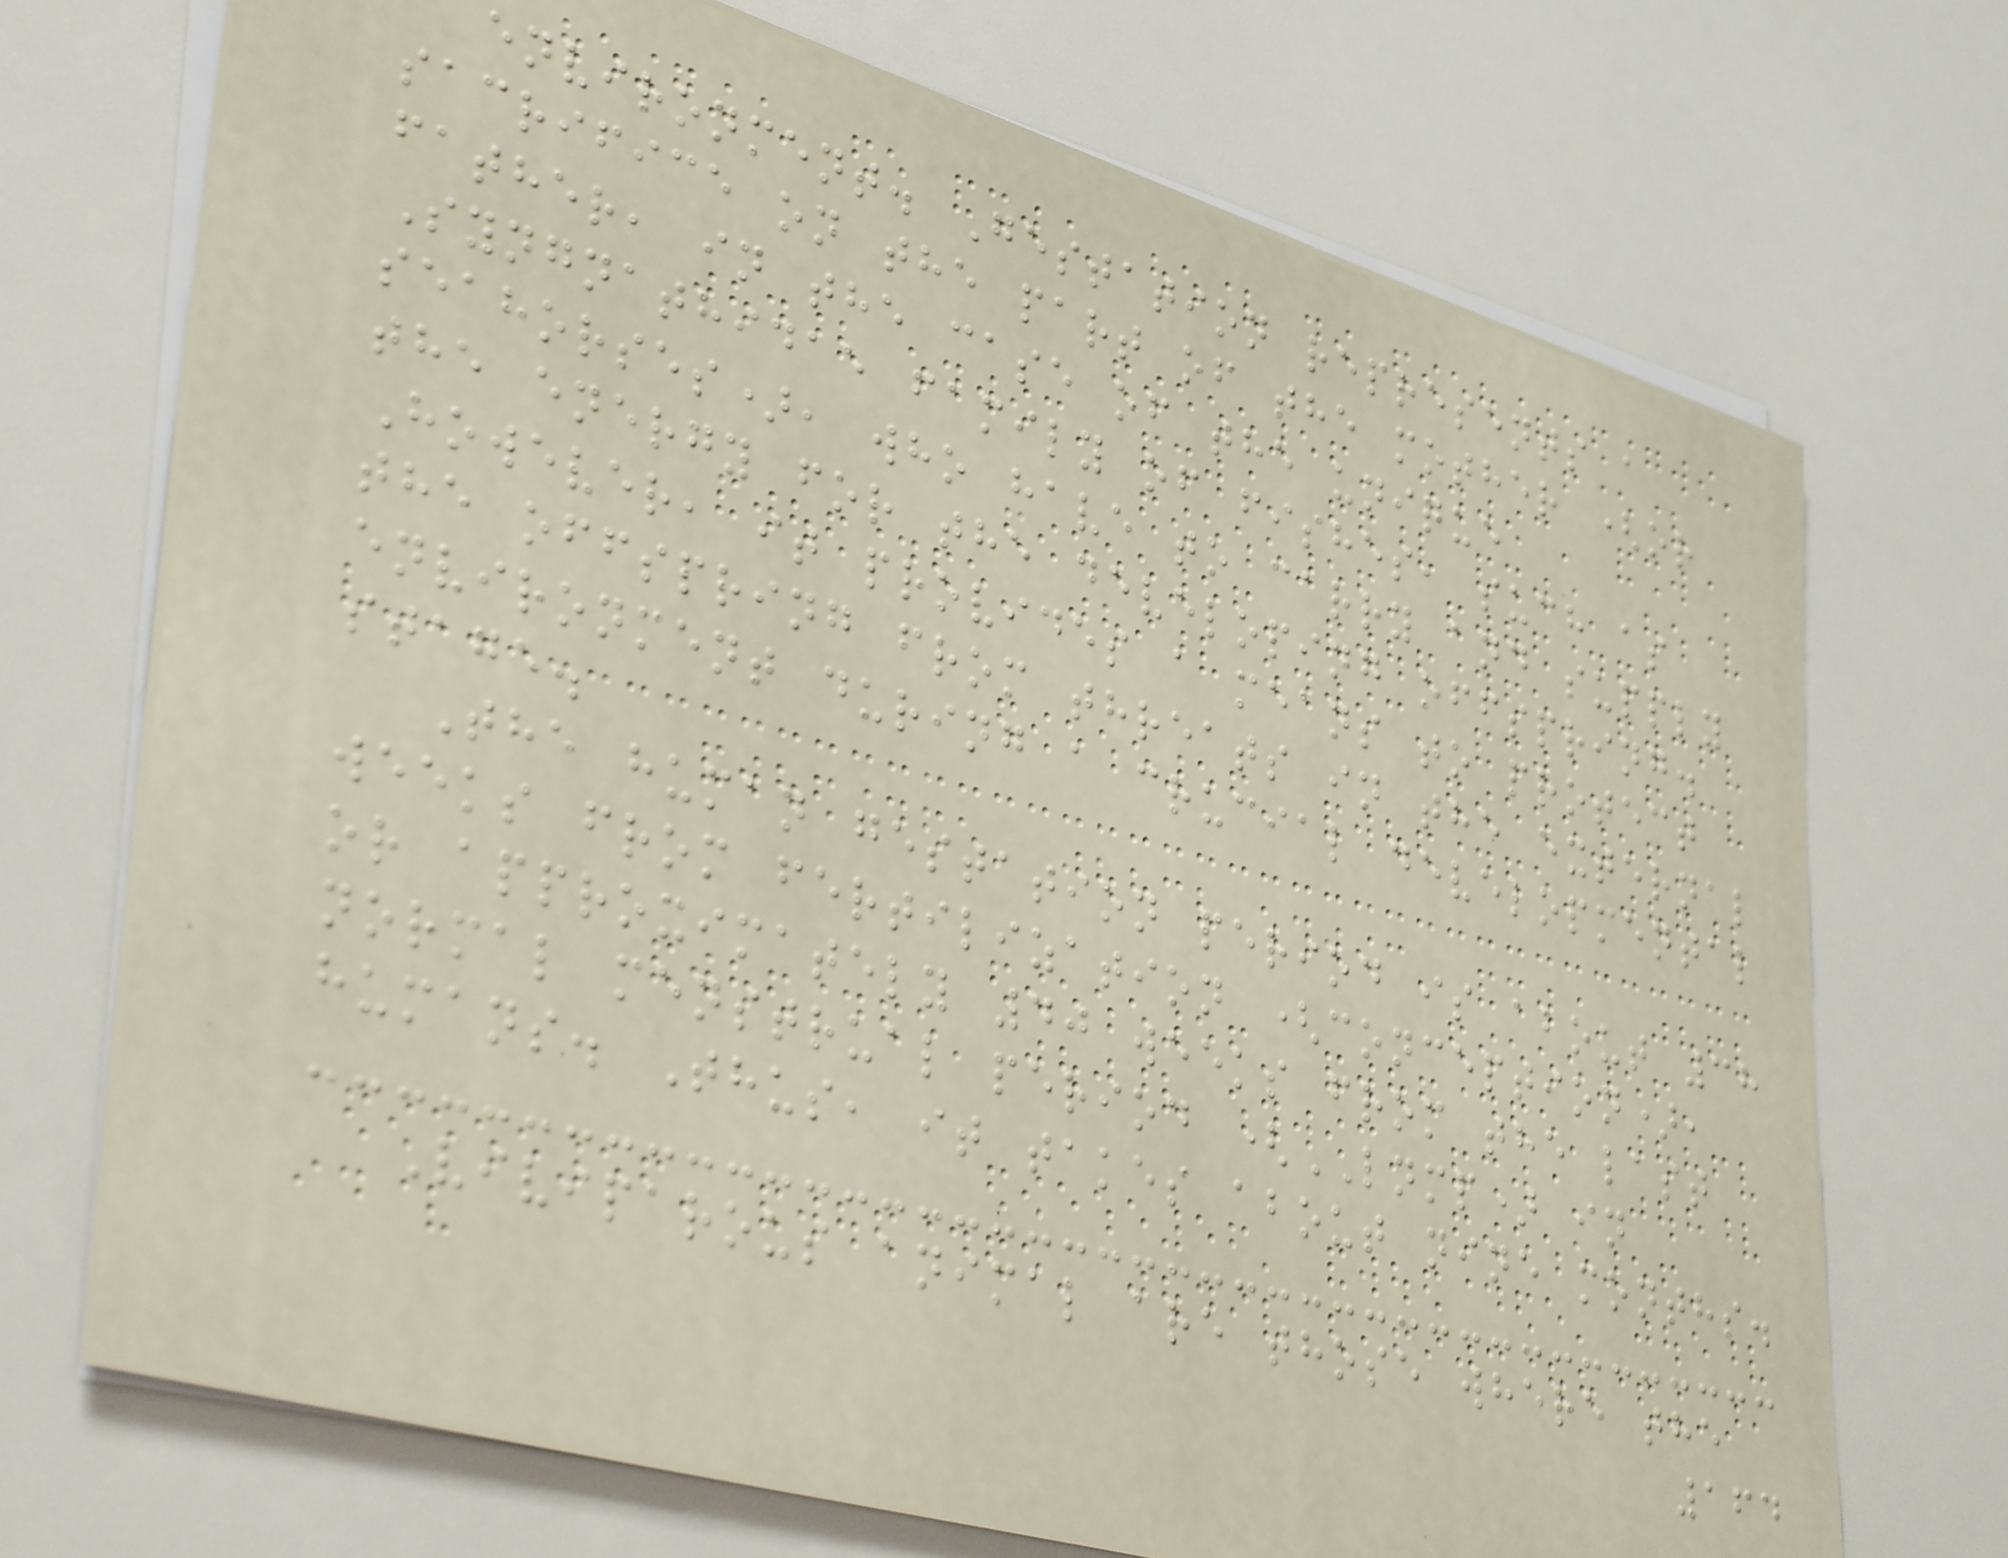environment. Gestation represents a
sacrifice on the part of the mother (or
father, in the case of the unique
Syngnathidae family of fishes, such as
seahorses), who have to carry and supply
the energy for the developing offspring.
However, it provides a means to protect
the offspring from threats in the external
environment during a crucial developmental
stage.
The human gestation period is about 38
weeks from fertilization (conception),
or approximately 40 weeks from the last
normal menstrual period (LNMP) in
humans. Thus, it takes about nine months.
Viviparous animal are those where the
164
